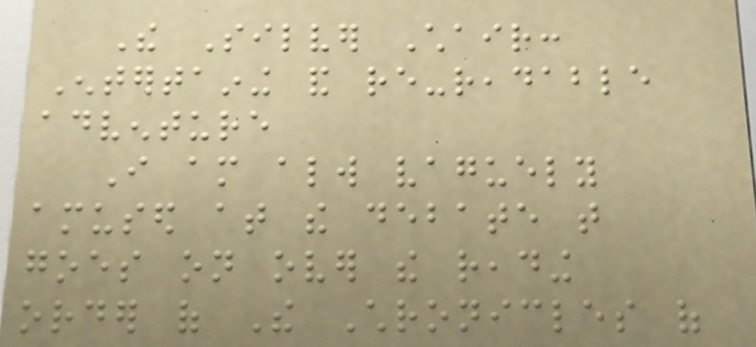The Silver Chair:
Entertaining and re-readable
adventure
I am always vaguely
amused at the debate that
goes on over the reading
order of The Chronicles of
